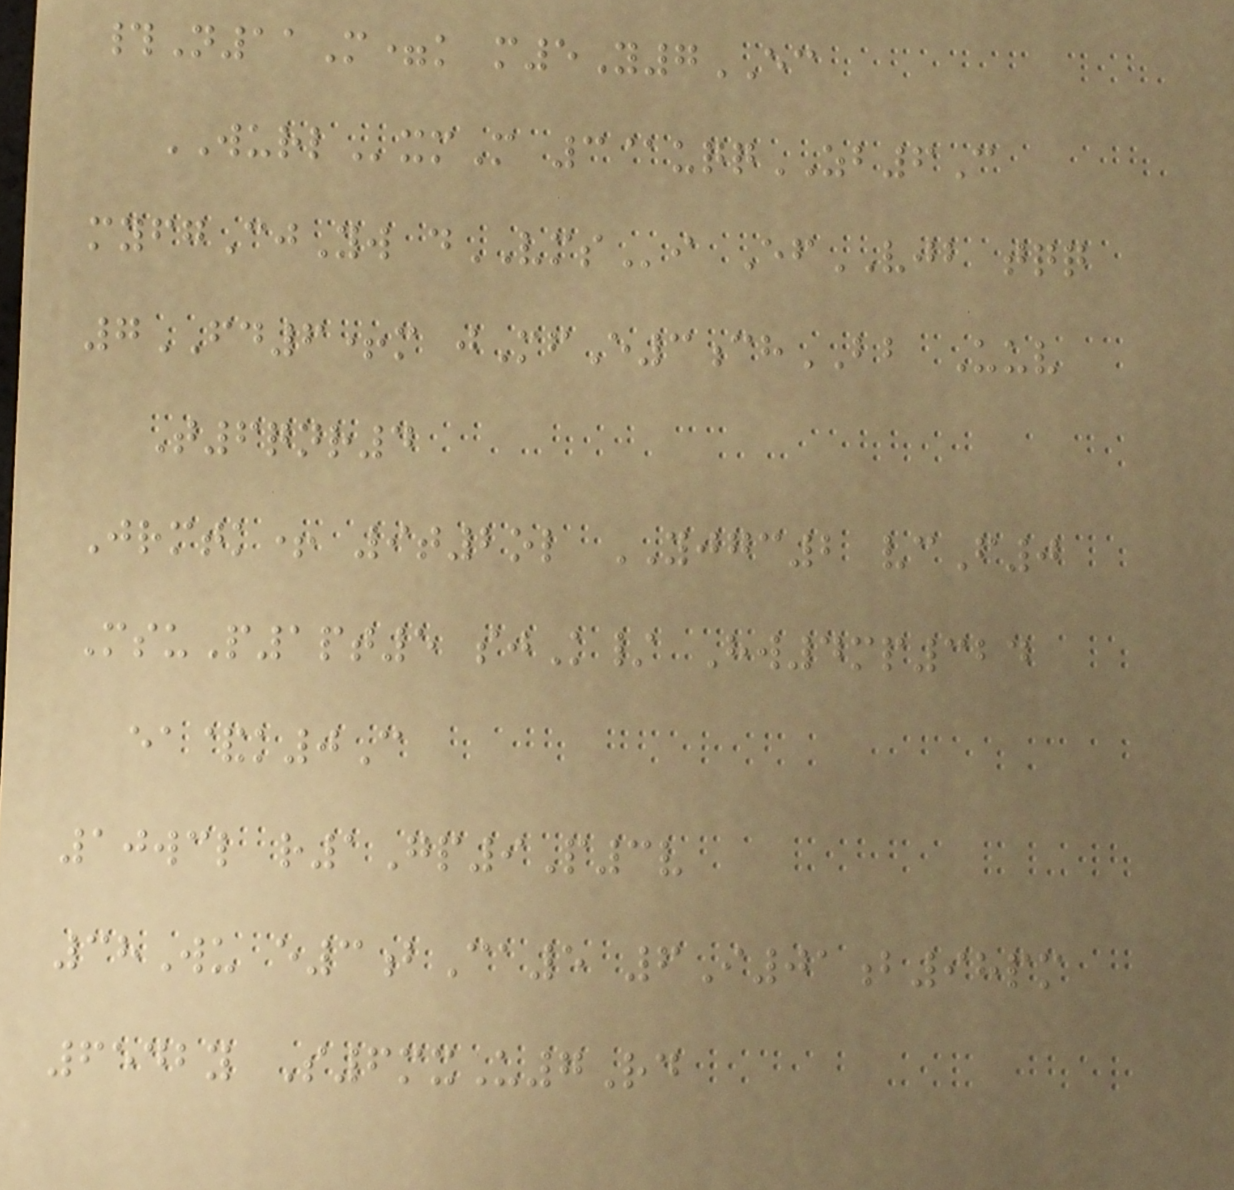#N11M=k m5Y7EC
WURLxmM 3@uqqZB6C
myfgCjYw dVMSi EfVJB tqq
7FD6+m jMfE3chBB Uuv
T6qnr4
Jrmtk+ 9t2ol YJGC2 vcF0
MsuP1pt5 sjK/ Hw4mp324
ea&k0C
10wcl r1Gp9P3v
38Wu e3bCa5 6I01b98pm
6542y S6mxU7Rd
